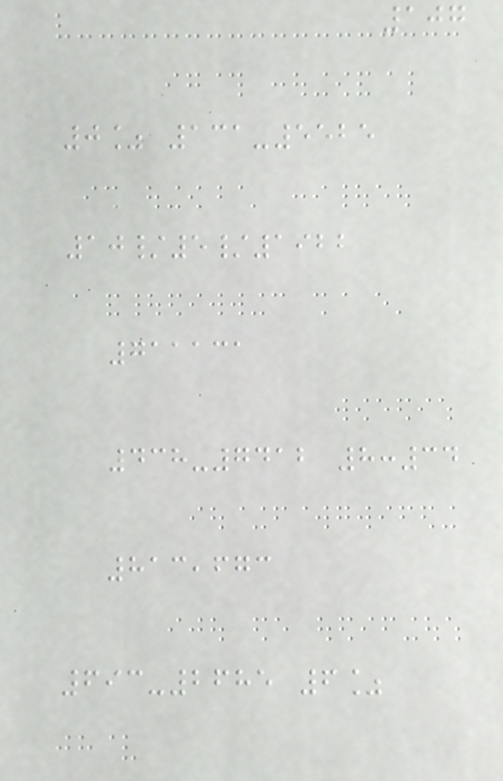107
0% 131-5525
10/5/1922
711131
438-7412 8:34
813,673
693-2685 6%
